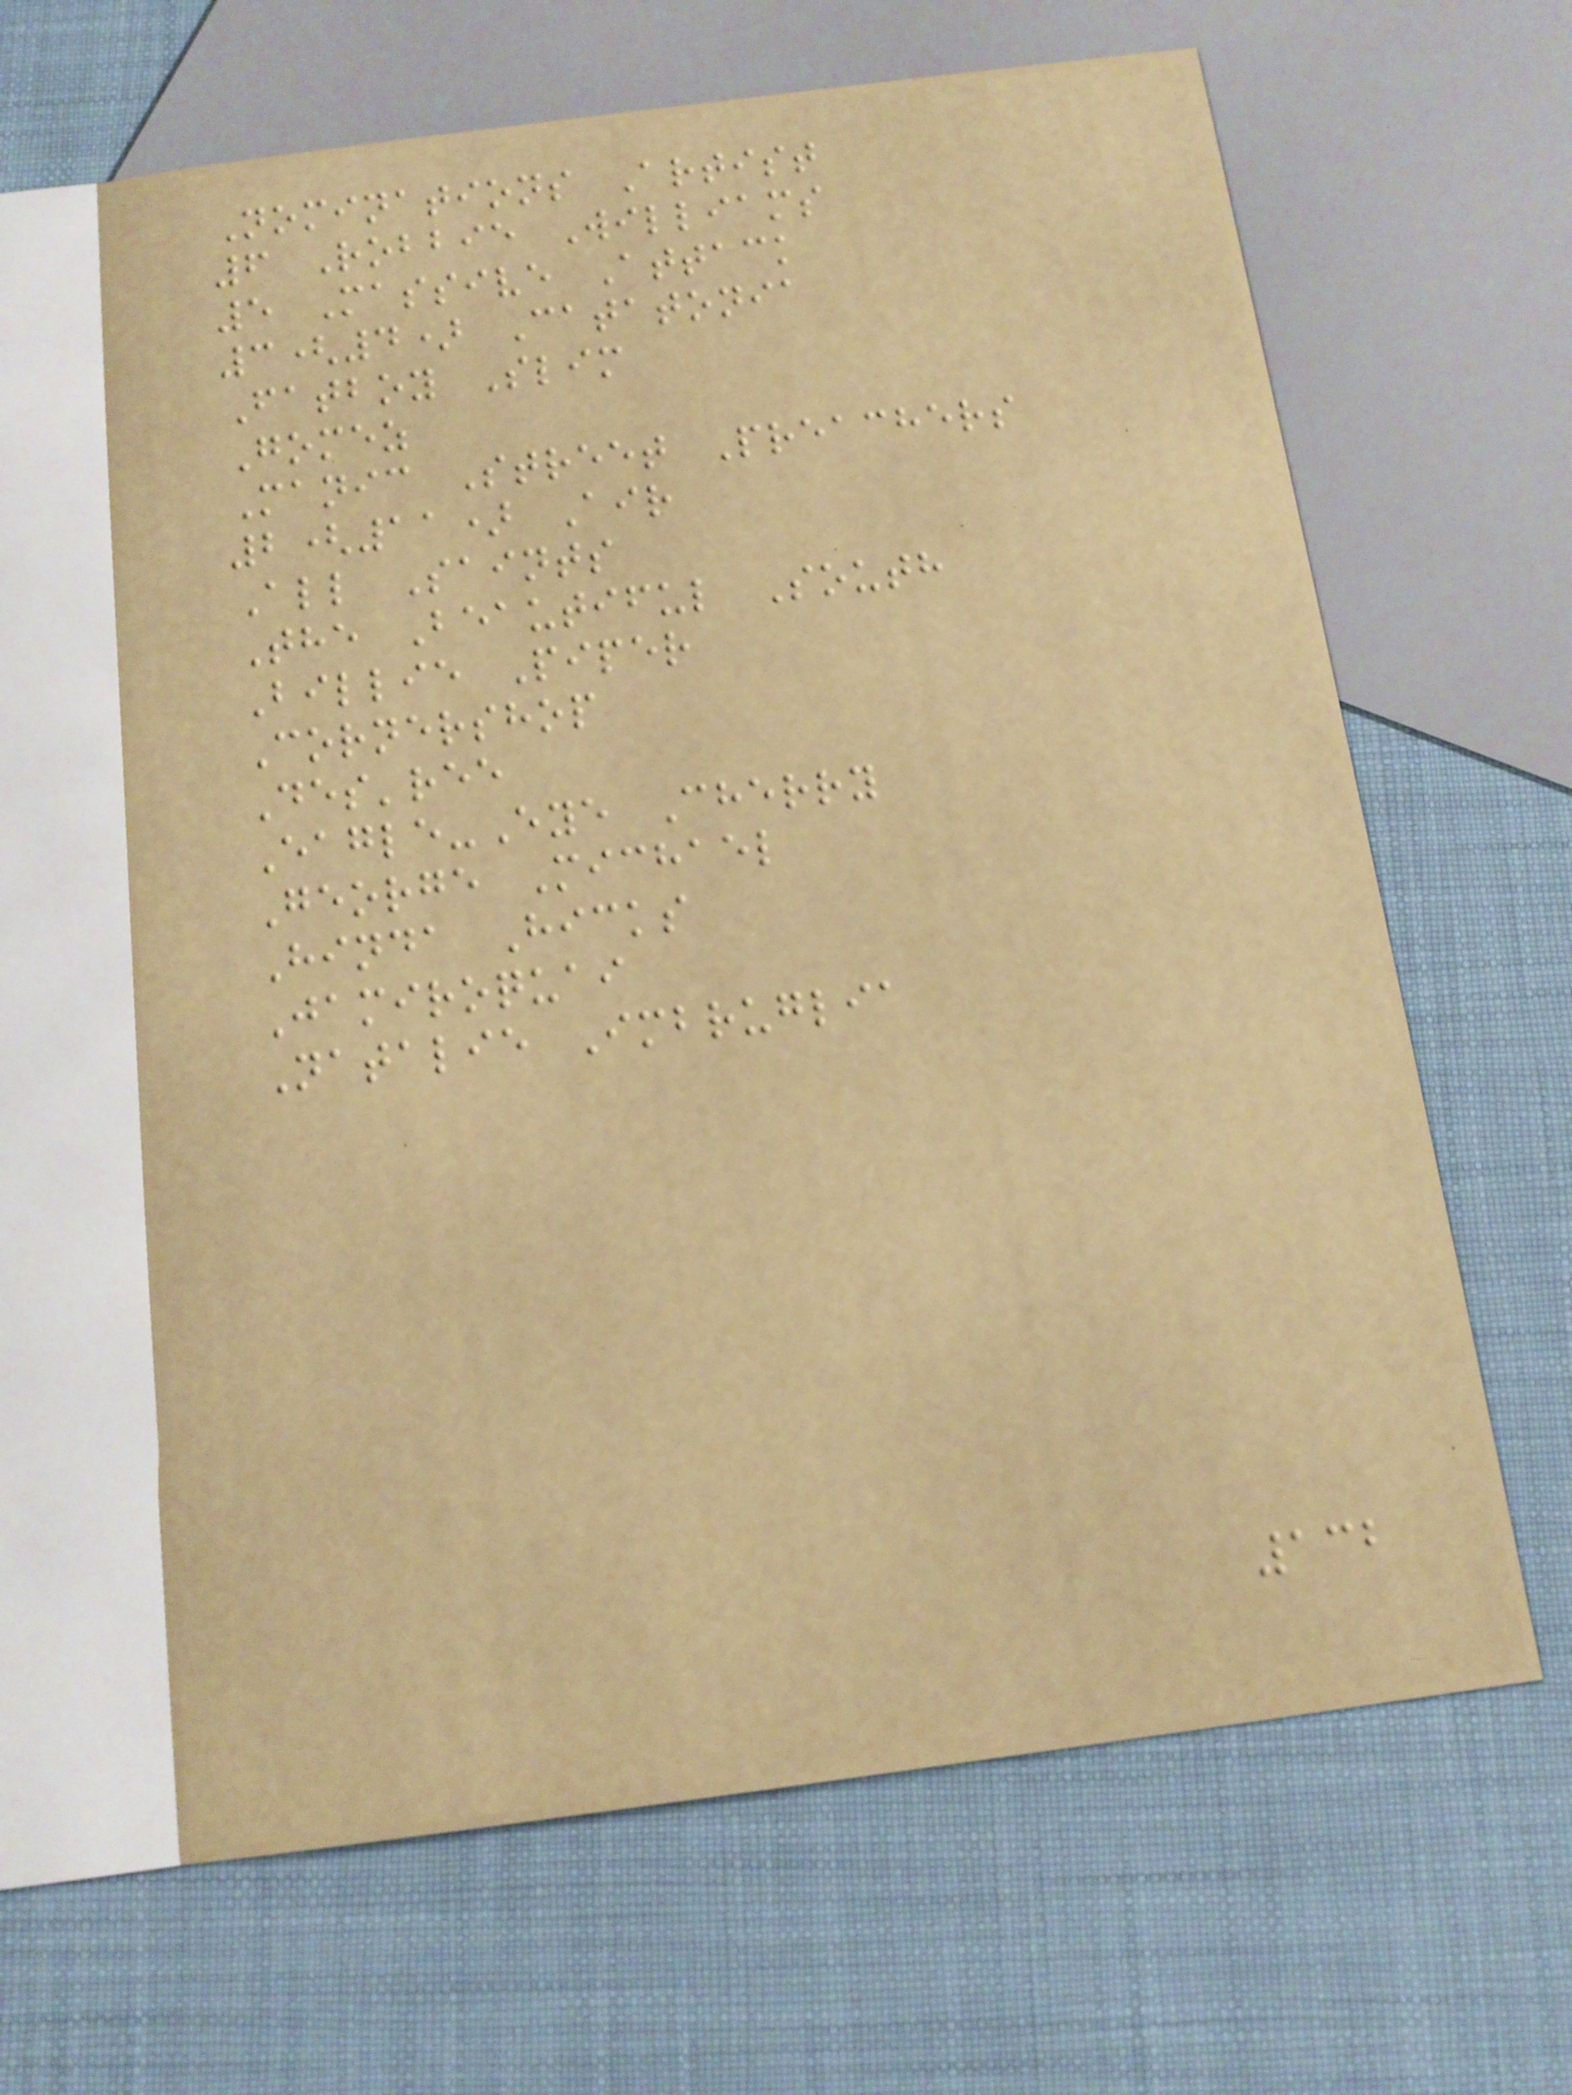Nominations Artist
6 Robbie Williams
5 Massive Attack
3(4) Catatonia
Fatboy Slim
Gomez
Manic Street Preachers
2(11) Air
All Saints
The Beautiful South
Billie Piper
Cornershop
Des'ree
Eagle-Eye Cherry
George Michael
Hinda Hicks
Jamiroquai
Natalie Imbruglia
132
